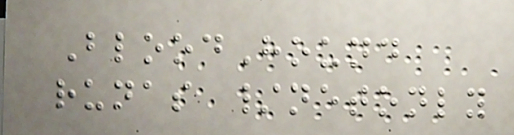BloodHound
runas /netonly
